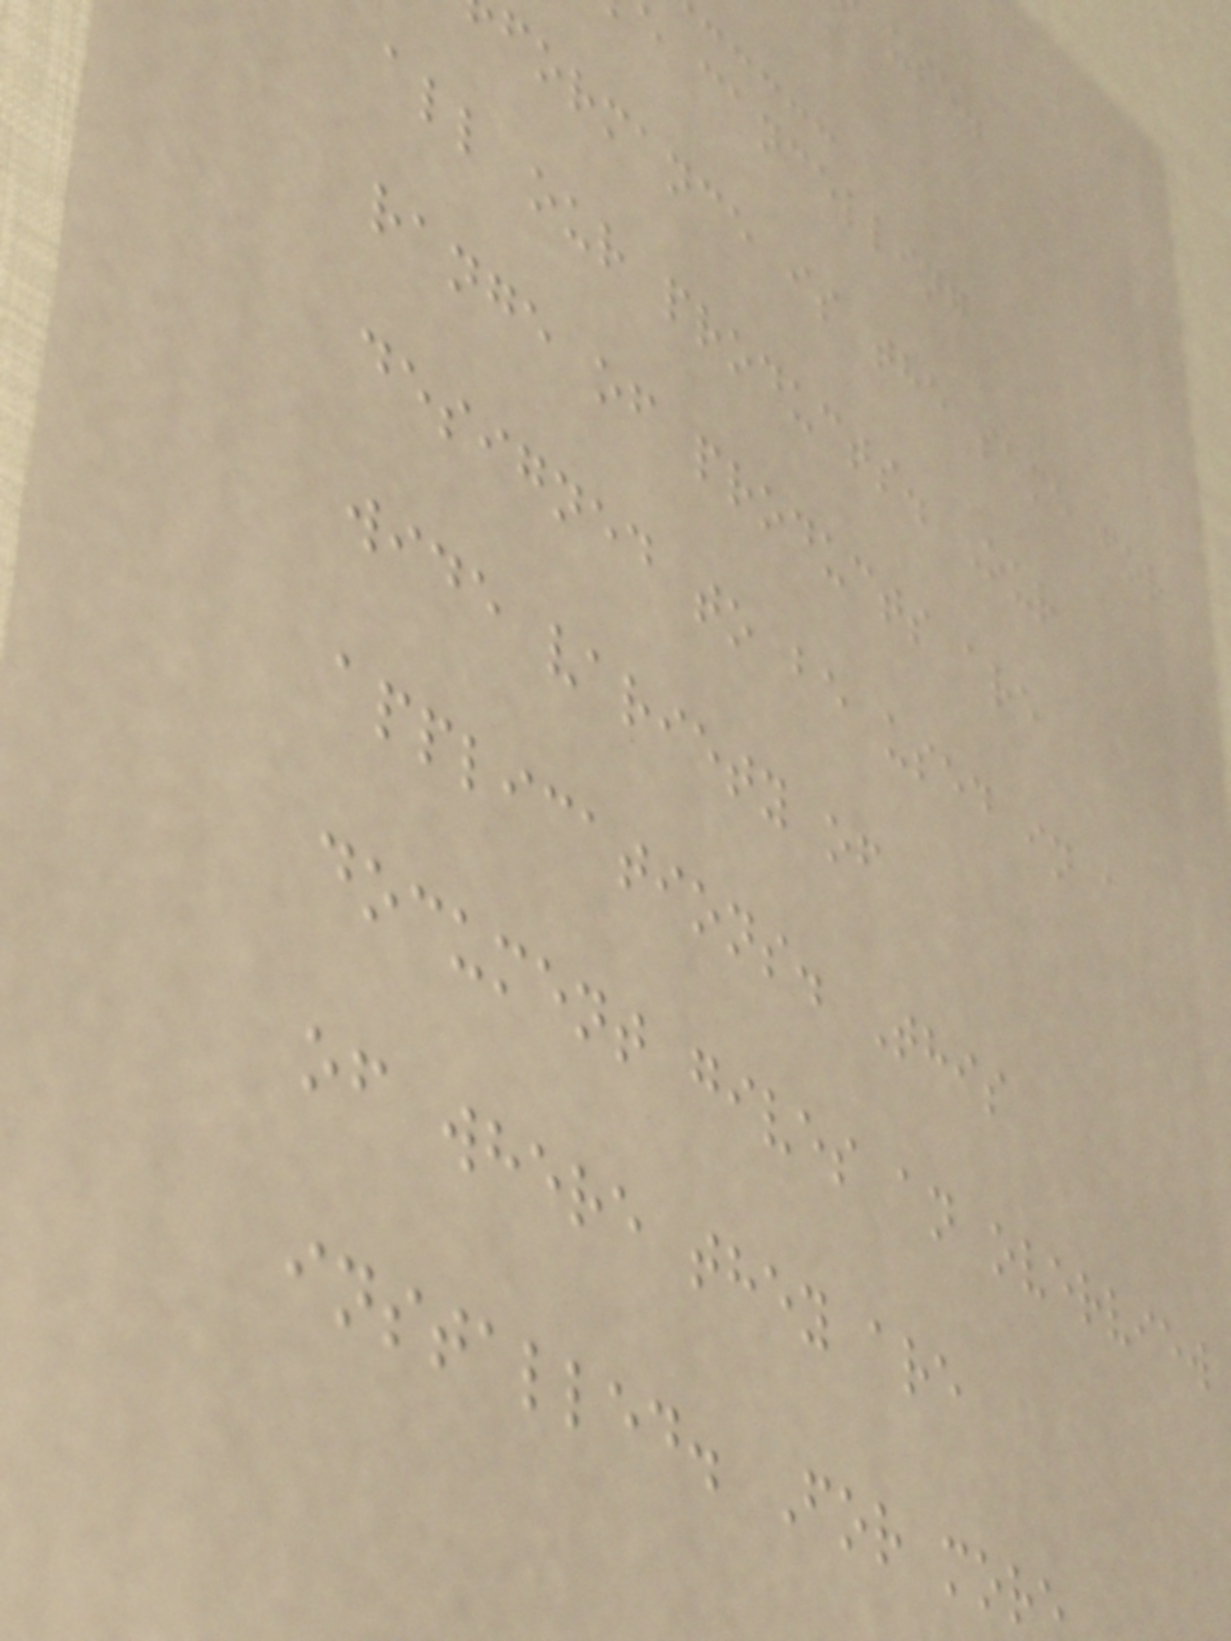e cancelling
formance is the same for
all our products. Our
range of products are
designed to be used in a
wide variety of
applications. This
document gives an overview
of where they are
installed. For mor
